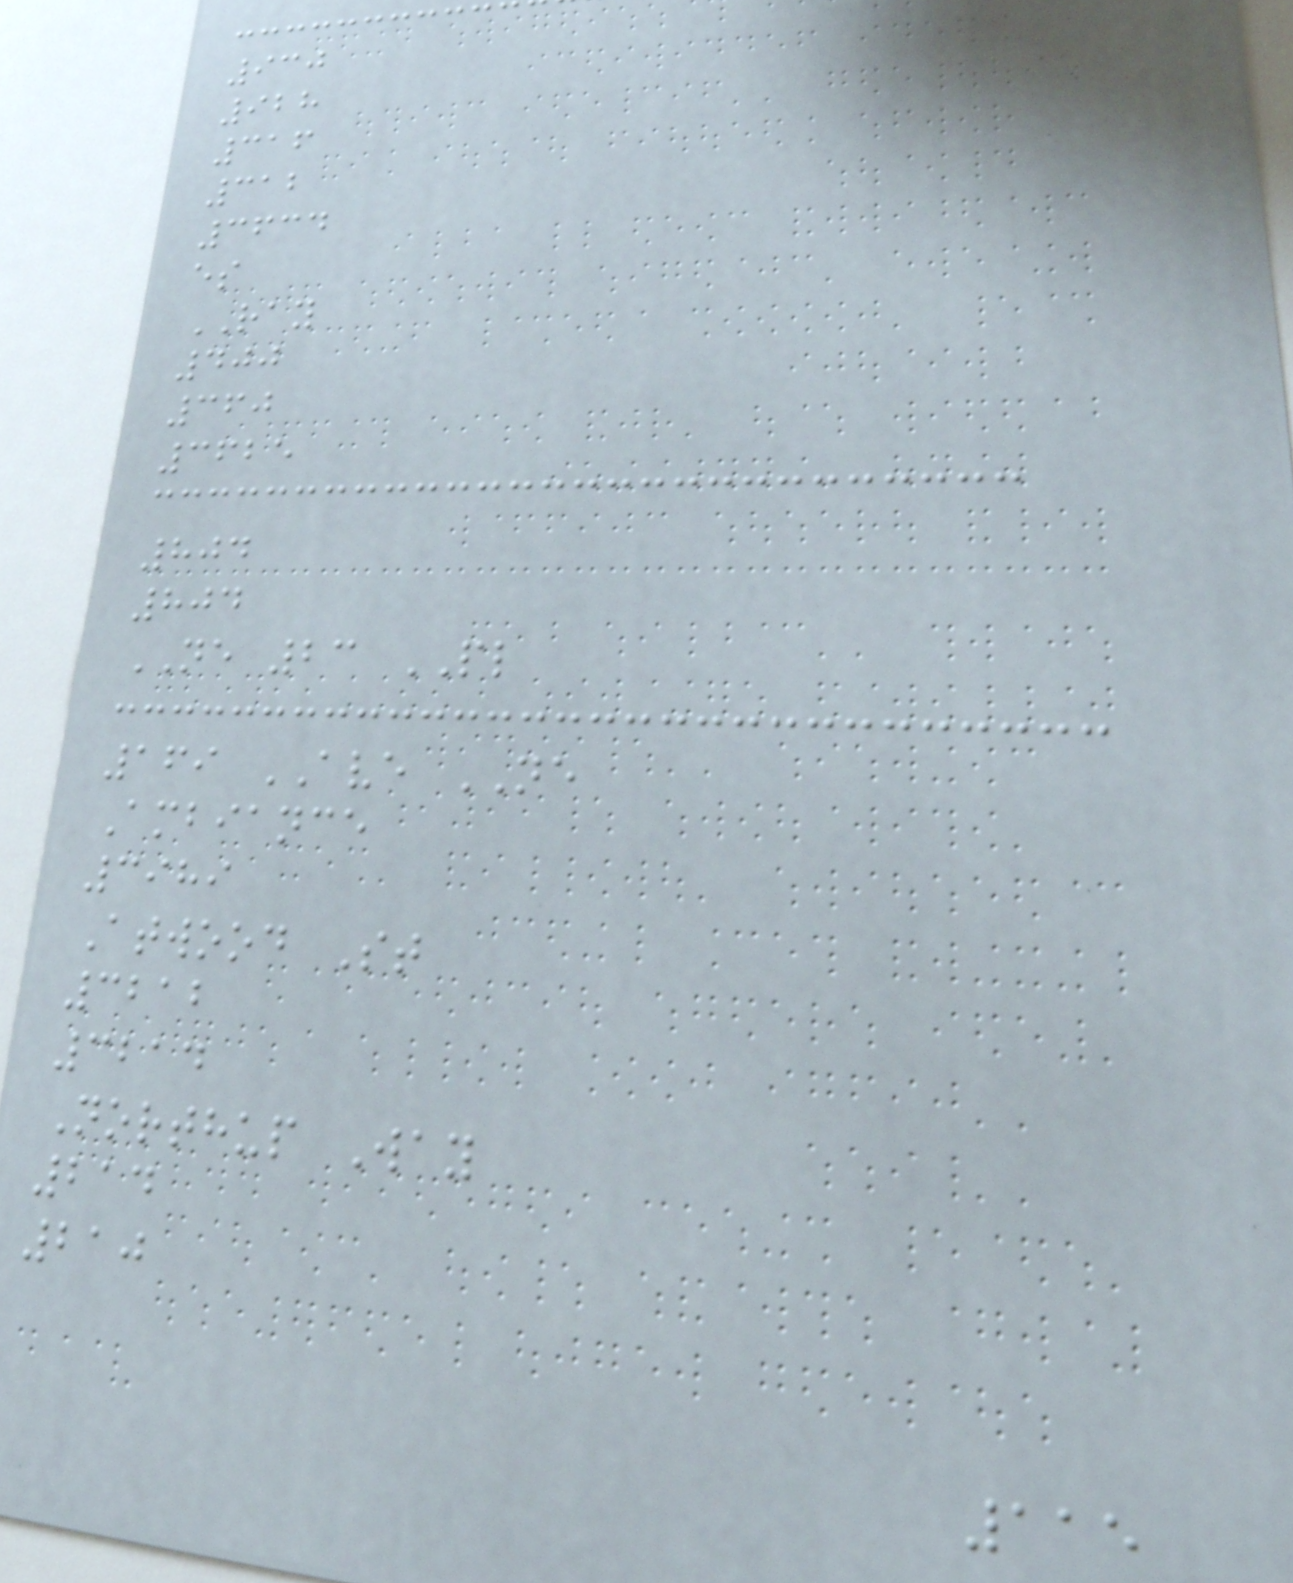930
928
316
312
3634
es
RAY
400
360
3625
804
804
NE 23 PL
169 AVE NE
Ambiance
3989
Atwood St
3212
3214
Northup Way
214
210
115
